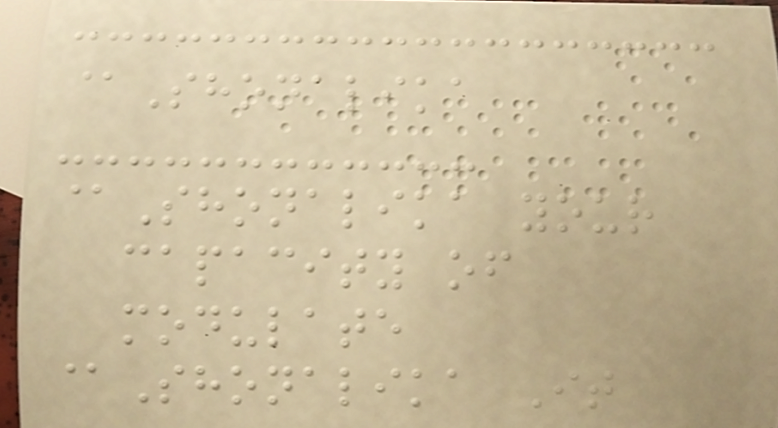@Shonalika
@Shonalika your
capacity of
modulate
@Shonalika It
